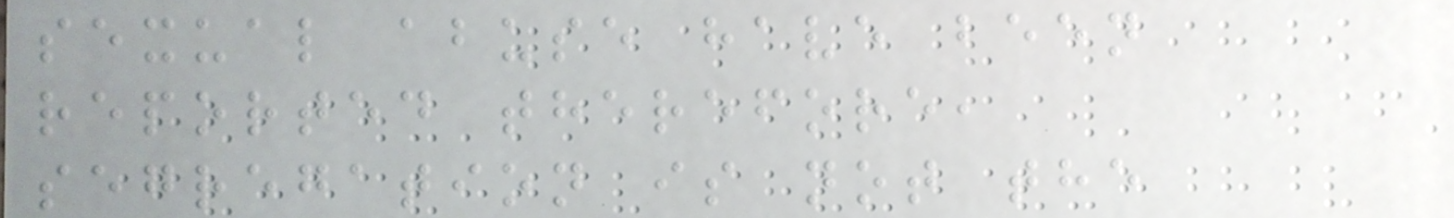sexual abuse have been
reported therefore,
segregation is not the
